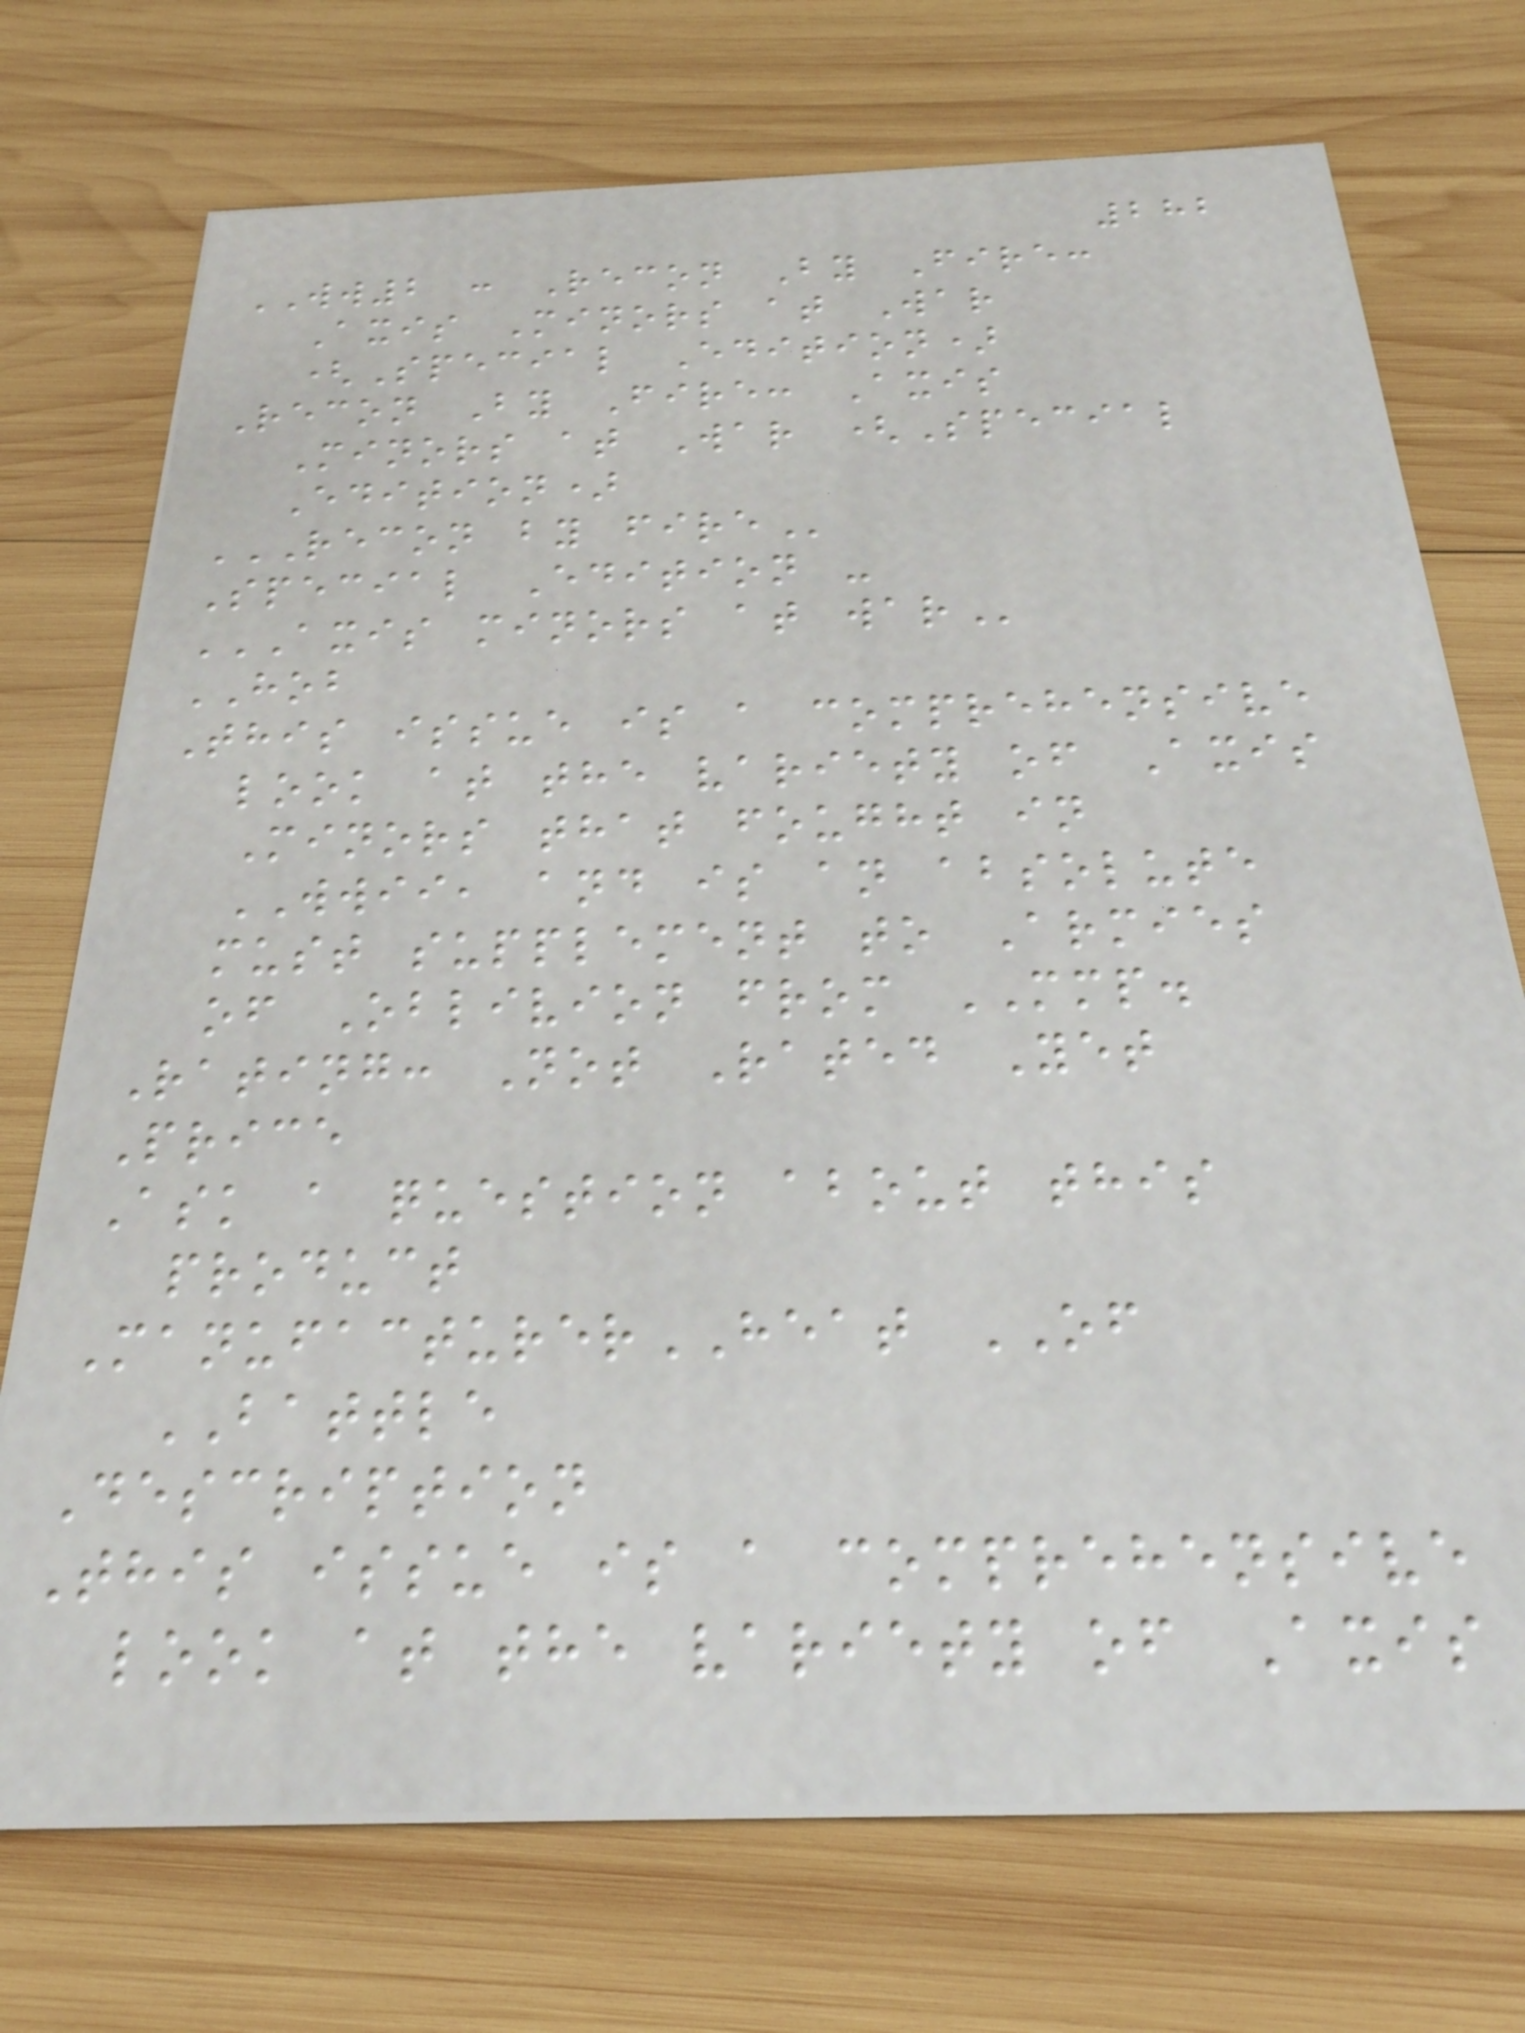282
WW2 : Recon By Fire:
Axis Minors at War
(Special Edition)
Recon By Fire: Axis
Minors at War (Special
Edition)
RECON BY FIRE
Special Edition -
AXIS MINORS AT WAR
HOB
This issue is a comprehensive
look at the variety of Axis
Minors that fought in
WWII, and is an absolute
must supplement to Armies
of Oblivion from MMP.
Rating: Not Rated Yet
Price
Ask a question about this
product
ManufacturerHEAT OF
BATTLE
Description
This issue is a comprehensive
look at the variety of Axis
